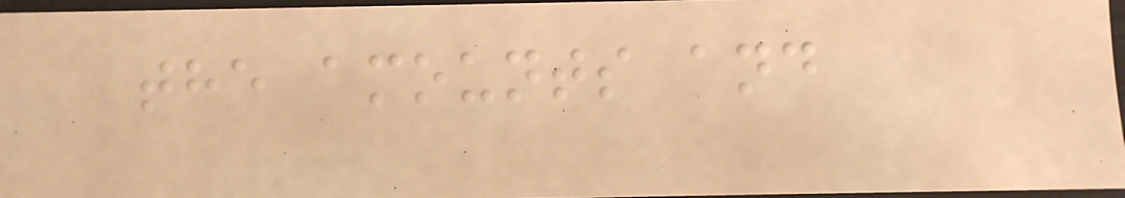the amounts and
